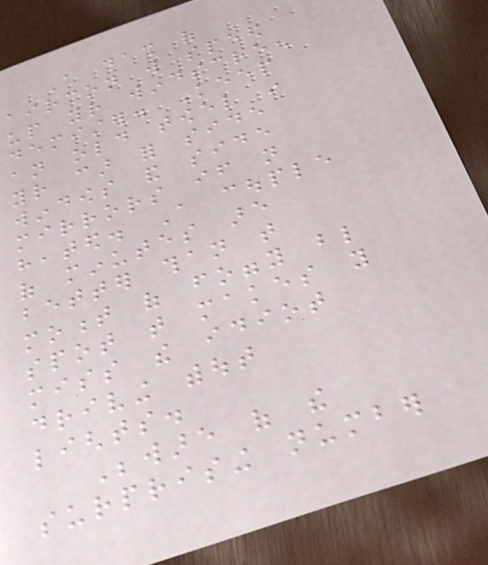A dash of
aircon will speed
up your windscreen
demister. Keep
an old towel in
your car for side
windows and side
mirrors if not
heated. A couple
of minutes are
better than that
moment of foggy blind
spot that makes you
miss the idiot
driving without
lights.
Beware of the
surprising number
